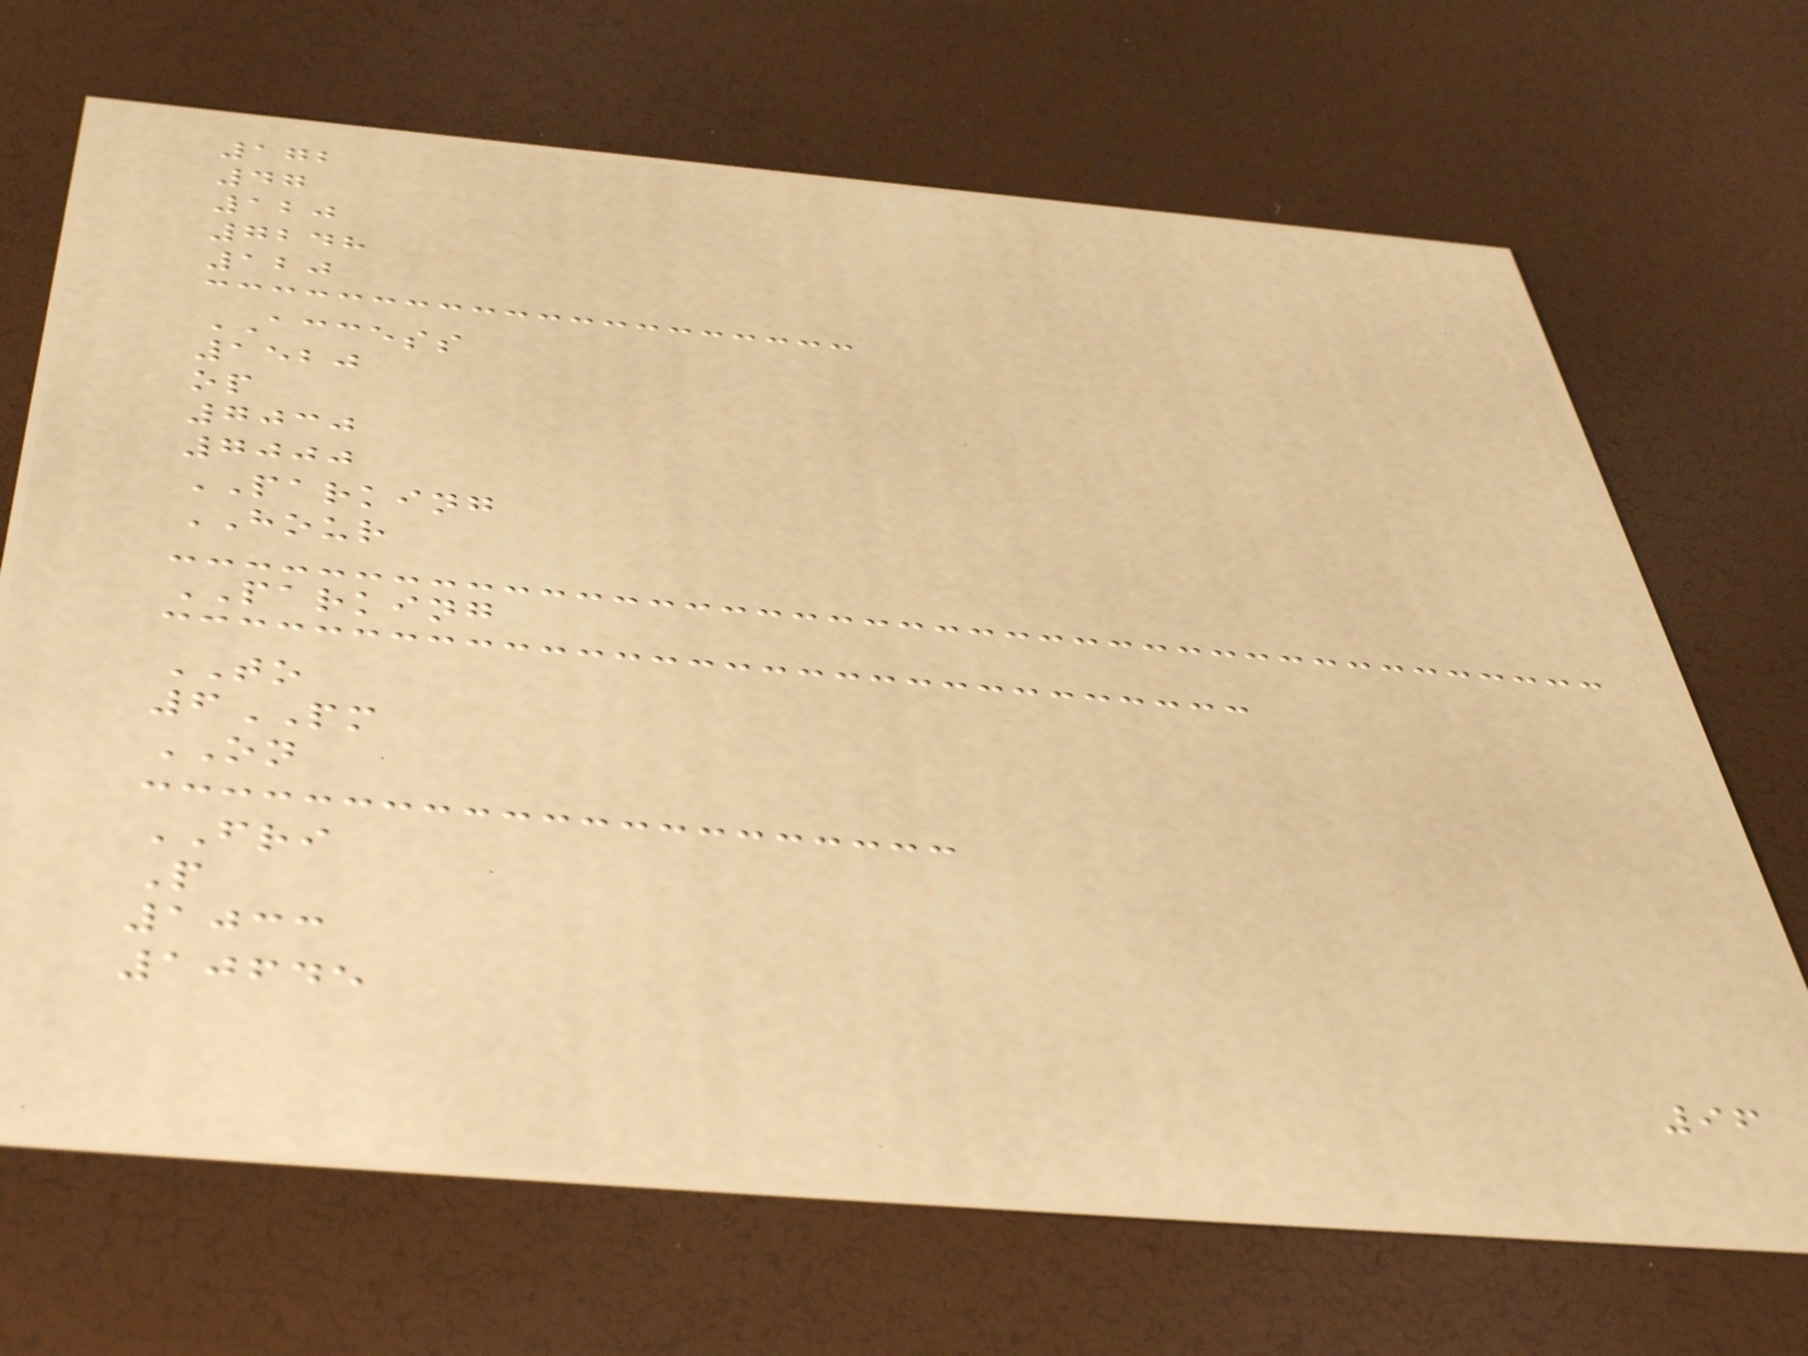172
47
120
7248
120
ACCESS
1520
op
7030
7000
PARKING
HOUR
PARKING
TO
6PM
ON
FRI
P
1033
10645
96
